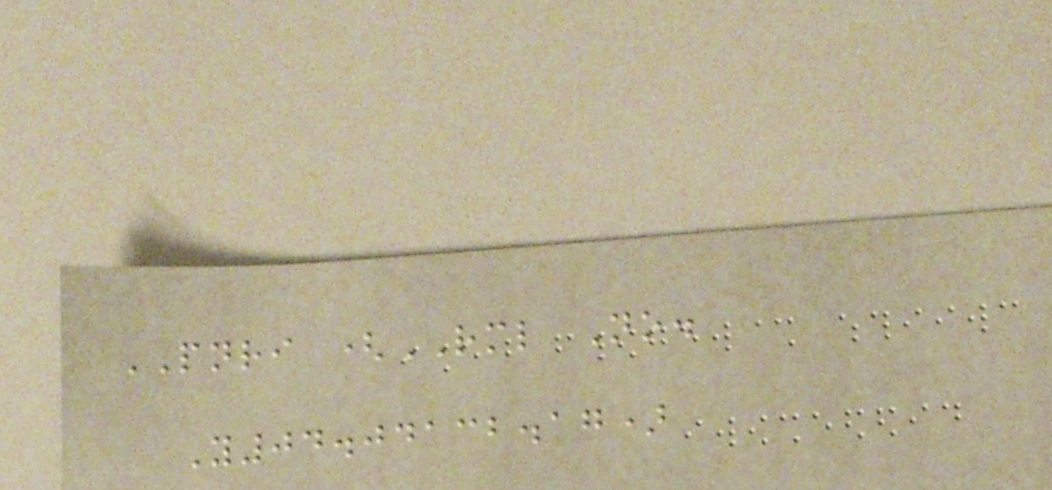PNRI (RML No.
Y04.04132.17)
